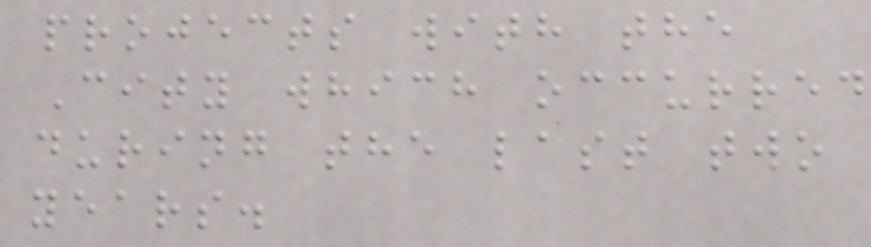projects with the
City which occurred
during the last two
years.
